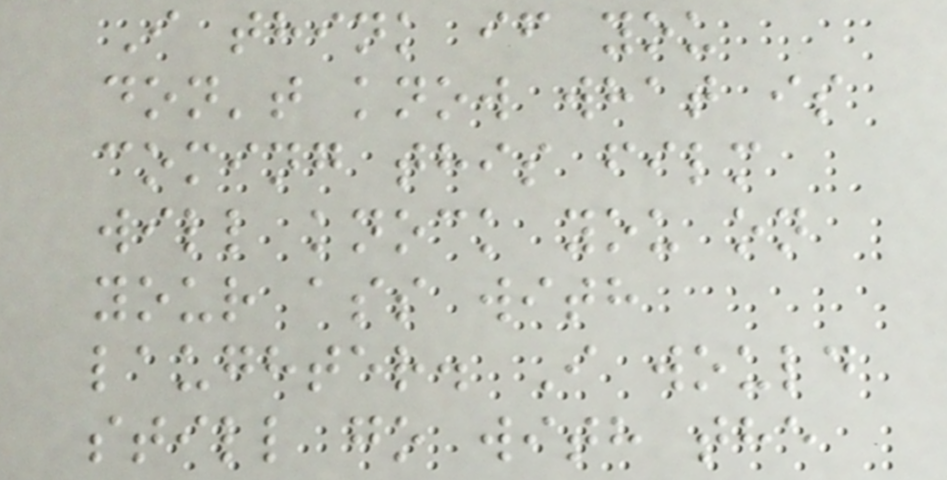I think if you
don't know what is
coming this film
will knock you on
your ass with
laughter. I would
still go with the
